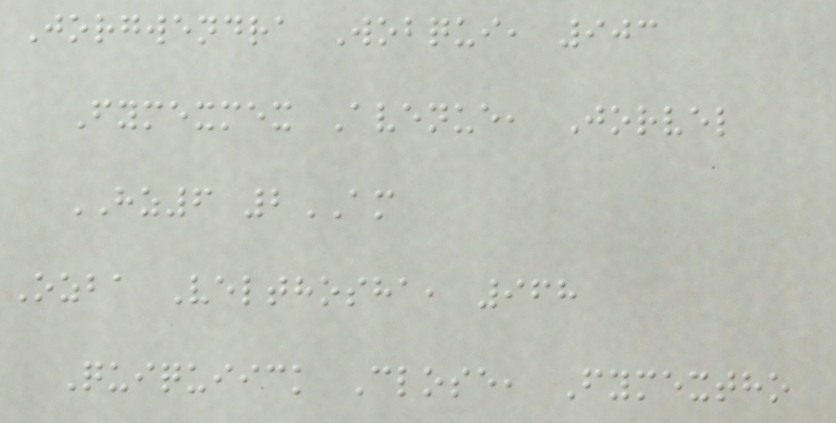Jorgwendra Wobqui, 903
Fymexmex Avenue, Jorvel
HZ6 2AM
Ozba Velthosha, 968
Quiquiick Close, Fymextho
